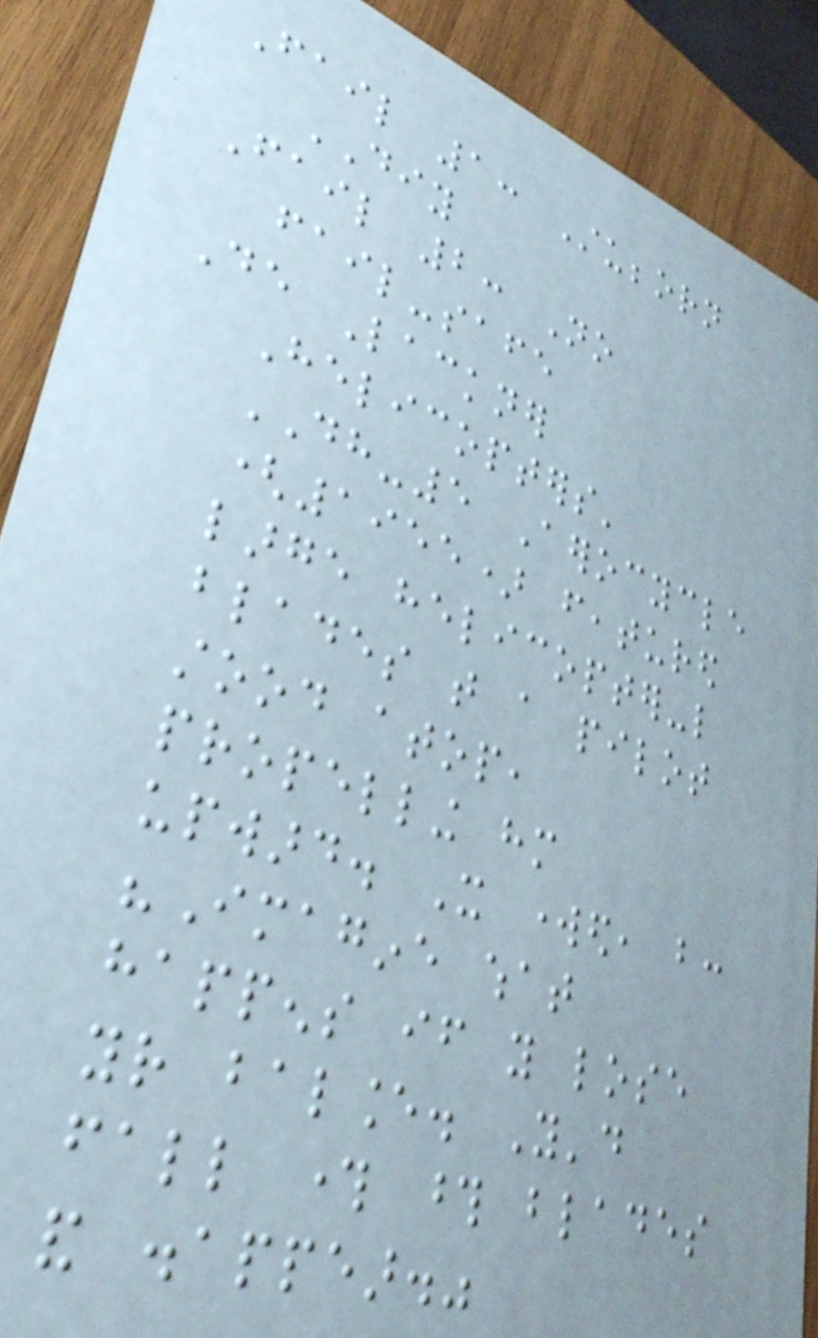Fail 1: Stubborn
DIY
Fail 2: No
fail-safe
De Lackner
Helicopters'
DH-5 Aerocycle
(1955) featured
large helicopter-like
blades that a pilot
stood atop,
propelling him
upward. It worked, but:
"Imagine what
happens if you lose
your balance. You'd
fall through those blades
and disappear."
